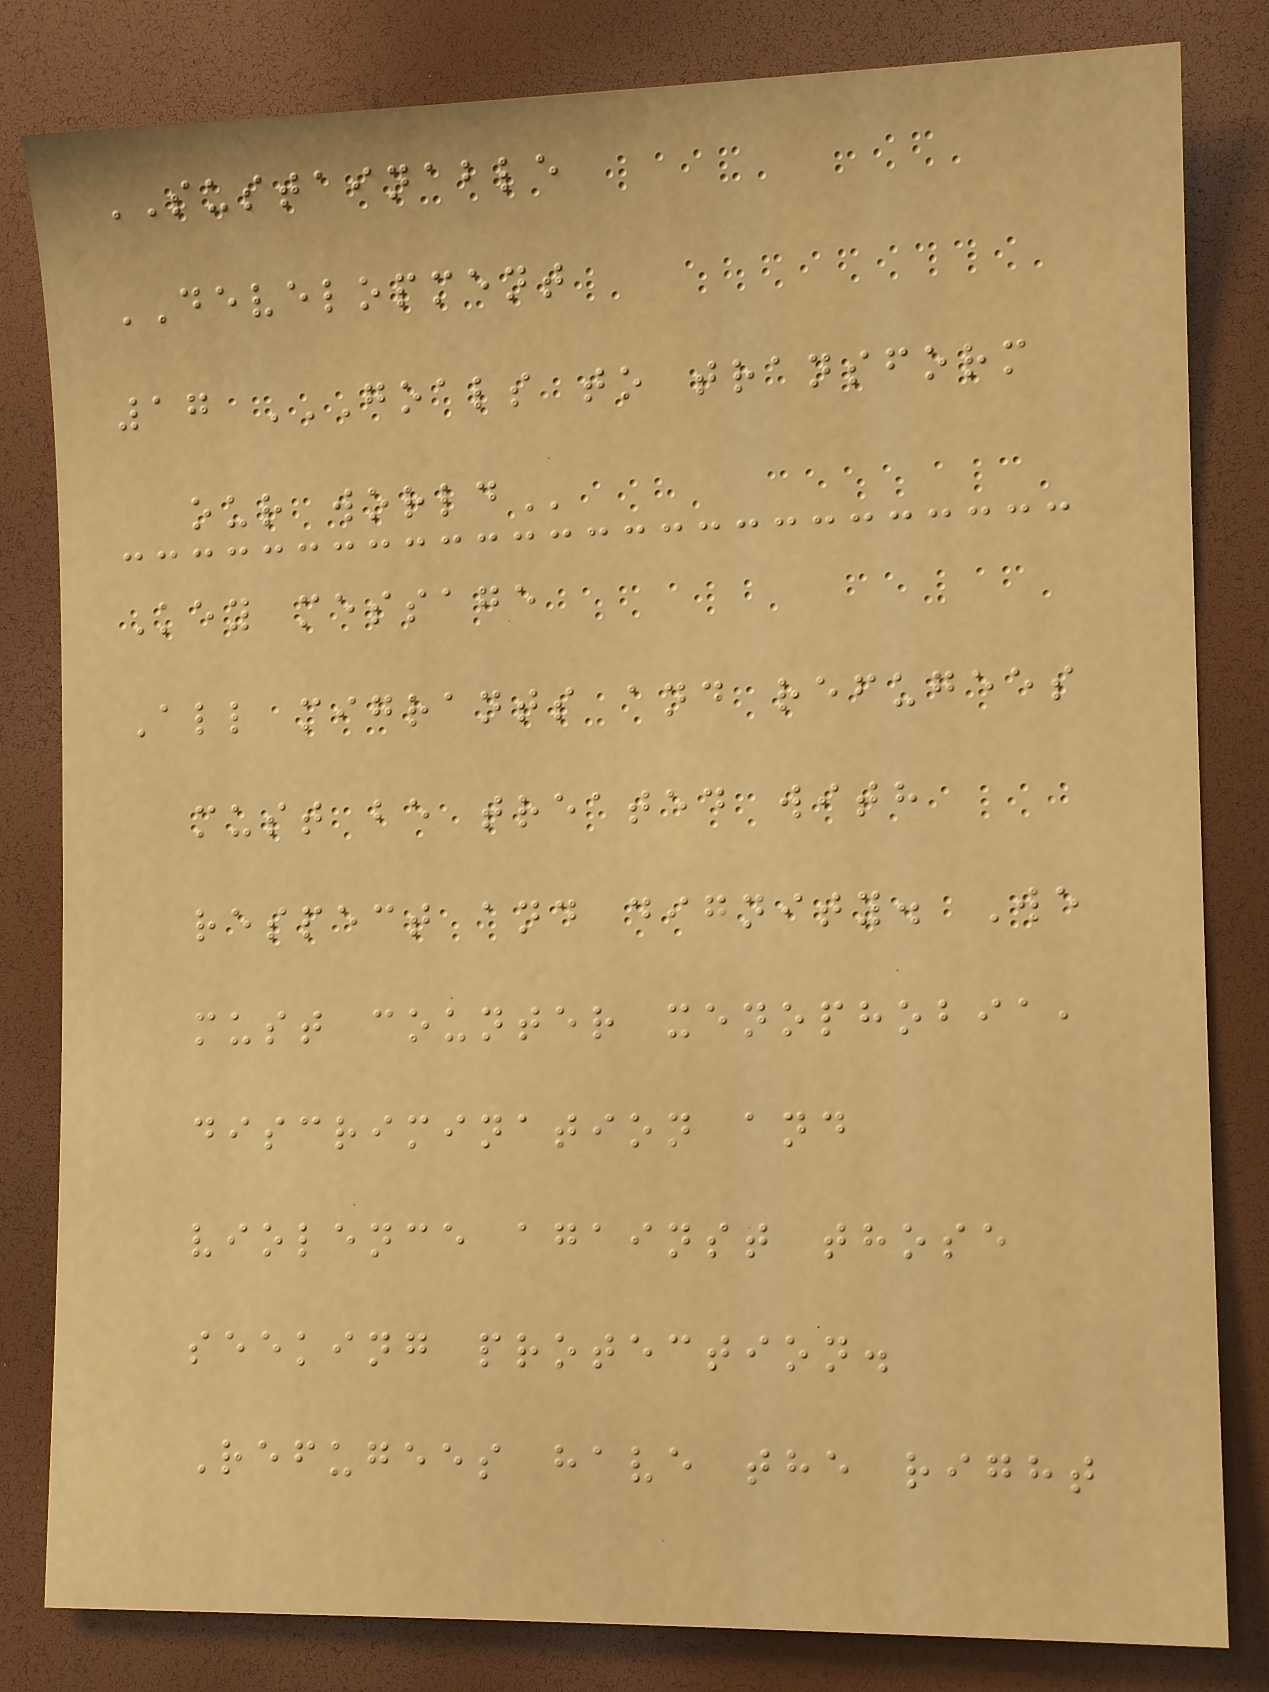SUSTAINABLE
DEVELOPMENT
17 GOALS TO TRANSFORM
OUR WORLD
Key message
All migrants and refugees
must be treated with
respect and dignity. We
must counter xenophobia,
discrimination and
violence against those
seeking protection.
Refugees have the right
